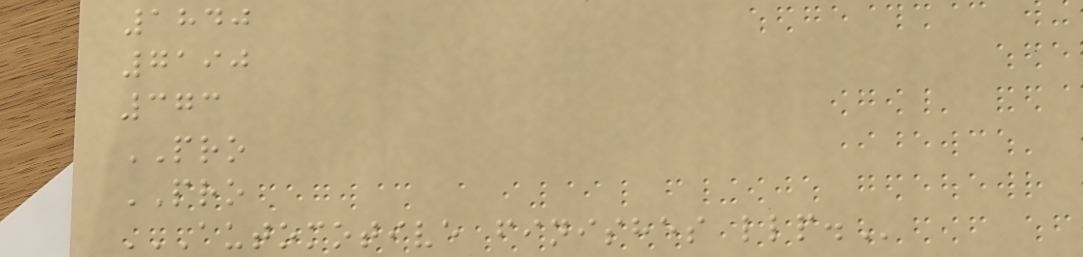1840
7190
373
PRO
PRO
AUTOMOTIVE FINISHES LLP.
